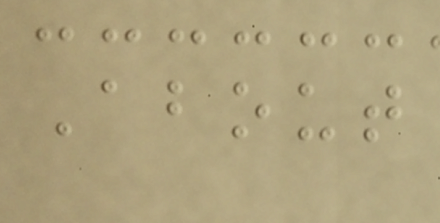About
